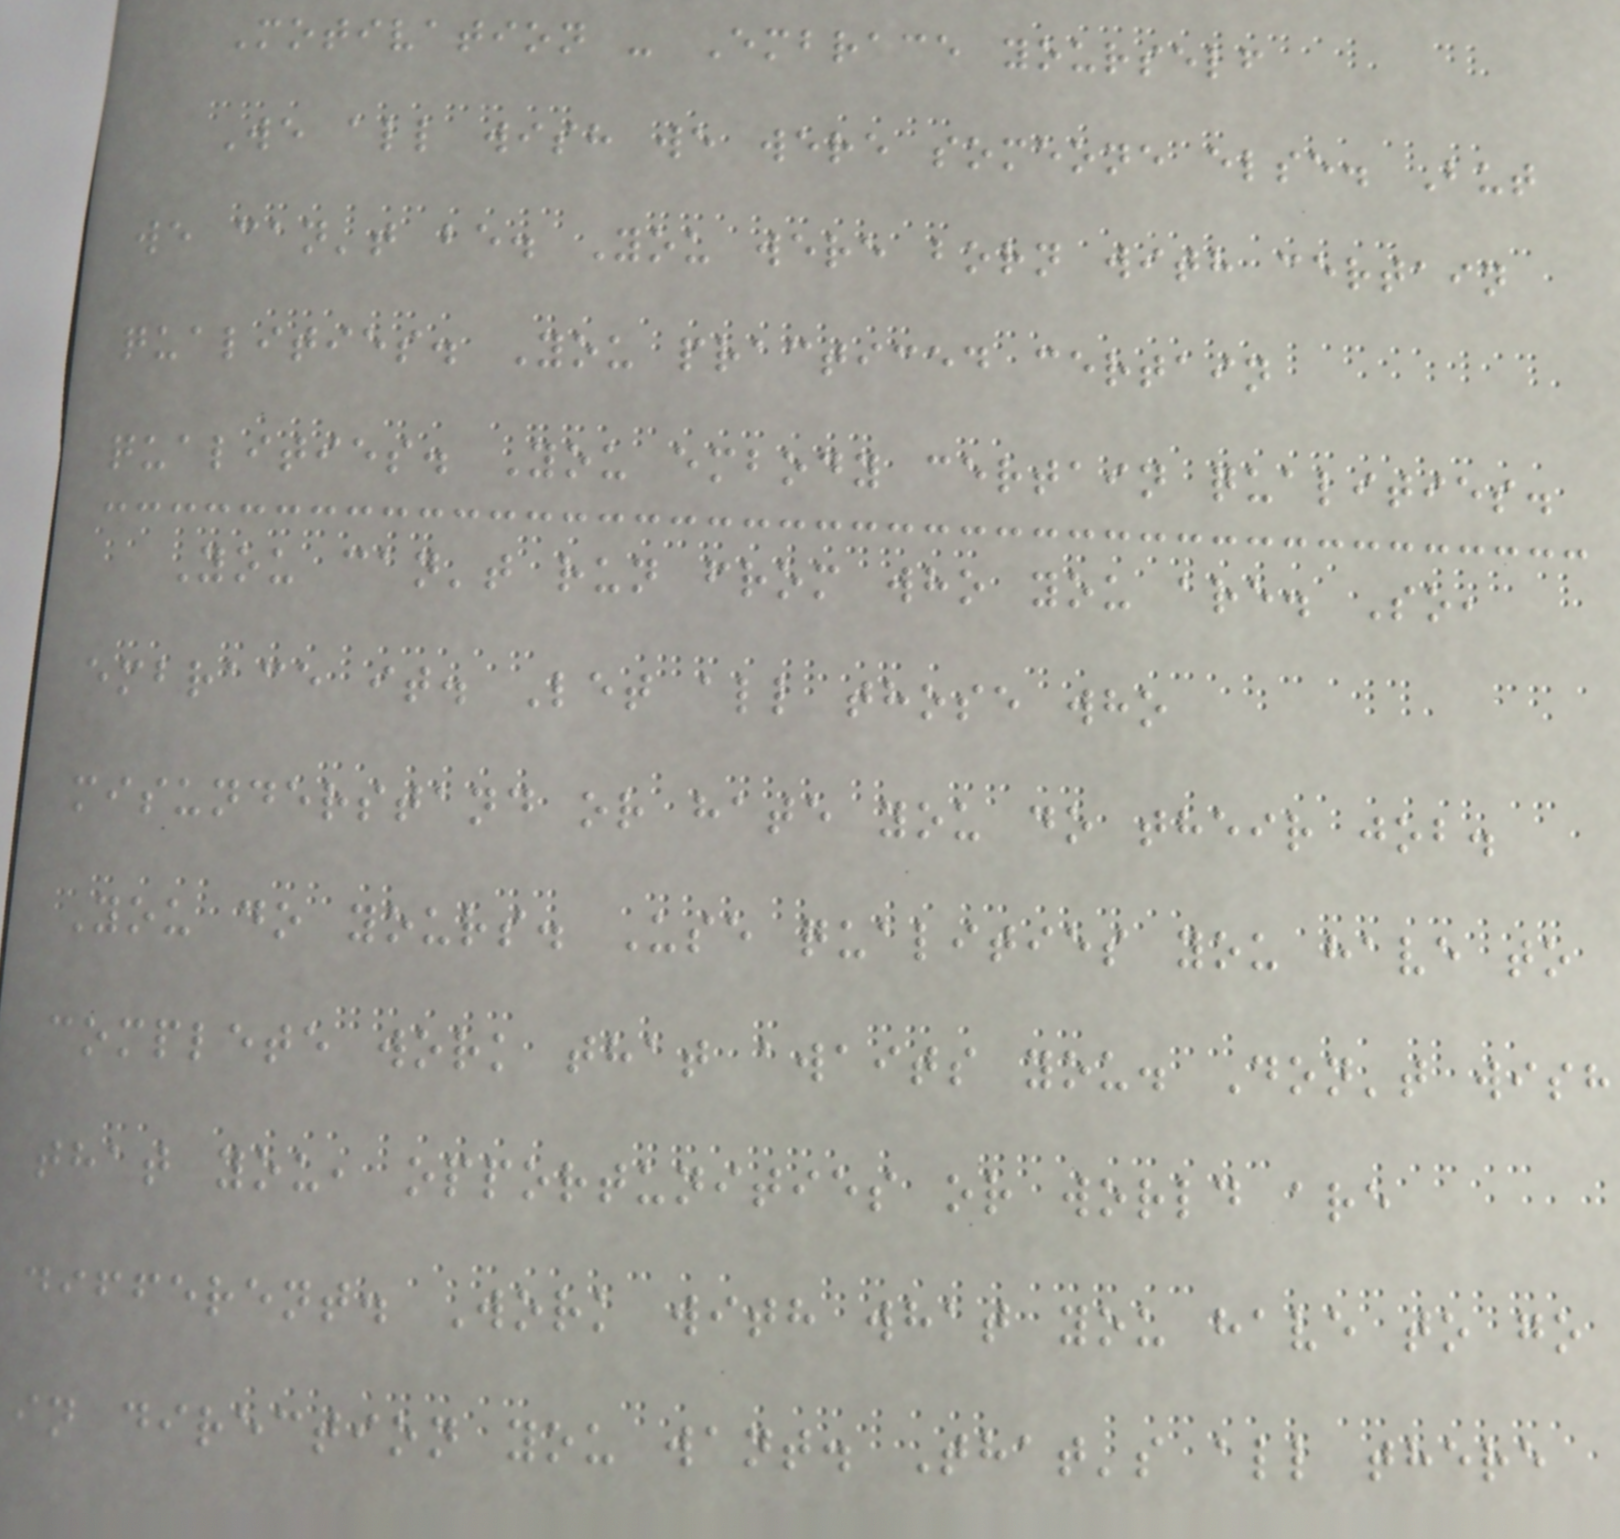Motivation - Embrace yourself
We all wish we were someone else. But
we can't be. You were born with certain
qualities. You practiced certain
qualities. You embody certain qualities.
You can't run from who you are. So,
embrace it. Let all those who
misunderstand or hate you do their job.
You do yours. Use qualities you have to
complete work that awaits you. Don't wish
that you, opportunities or world are
different. Work with what you have to go
in direction you want. That's all there
